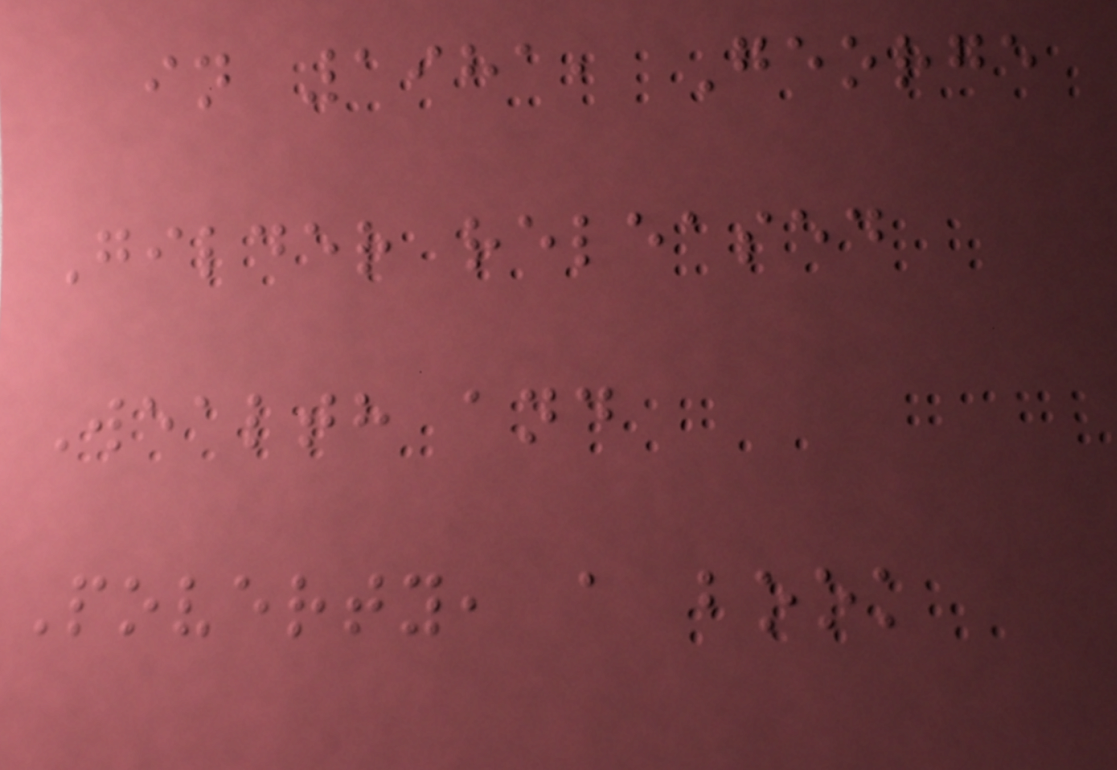in 1981, George
Gilder released
Wealth and
Poverty, a book
